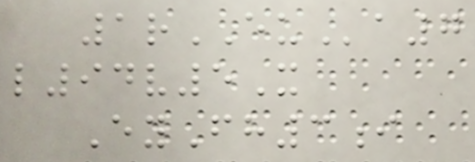1rEUa7
l94v5X
EyFh3i
